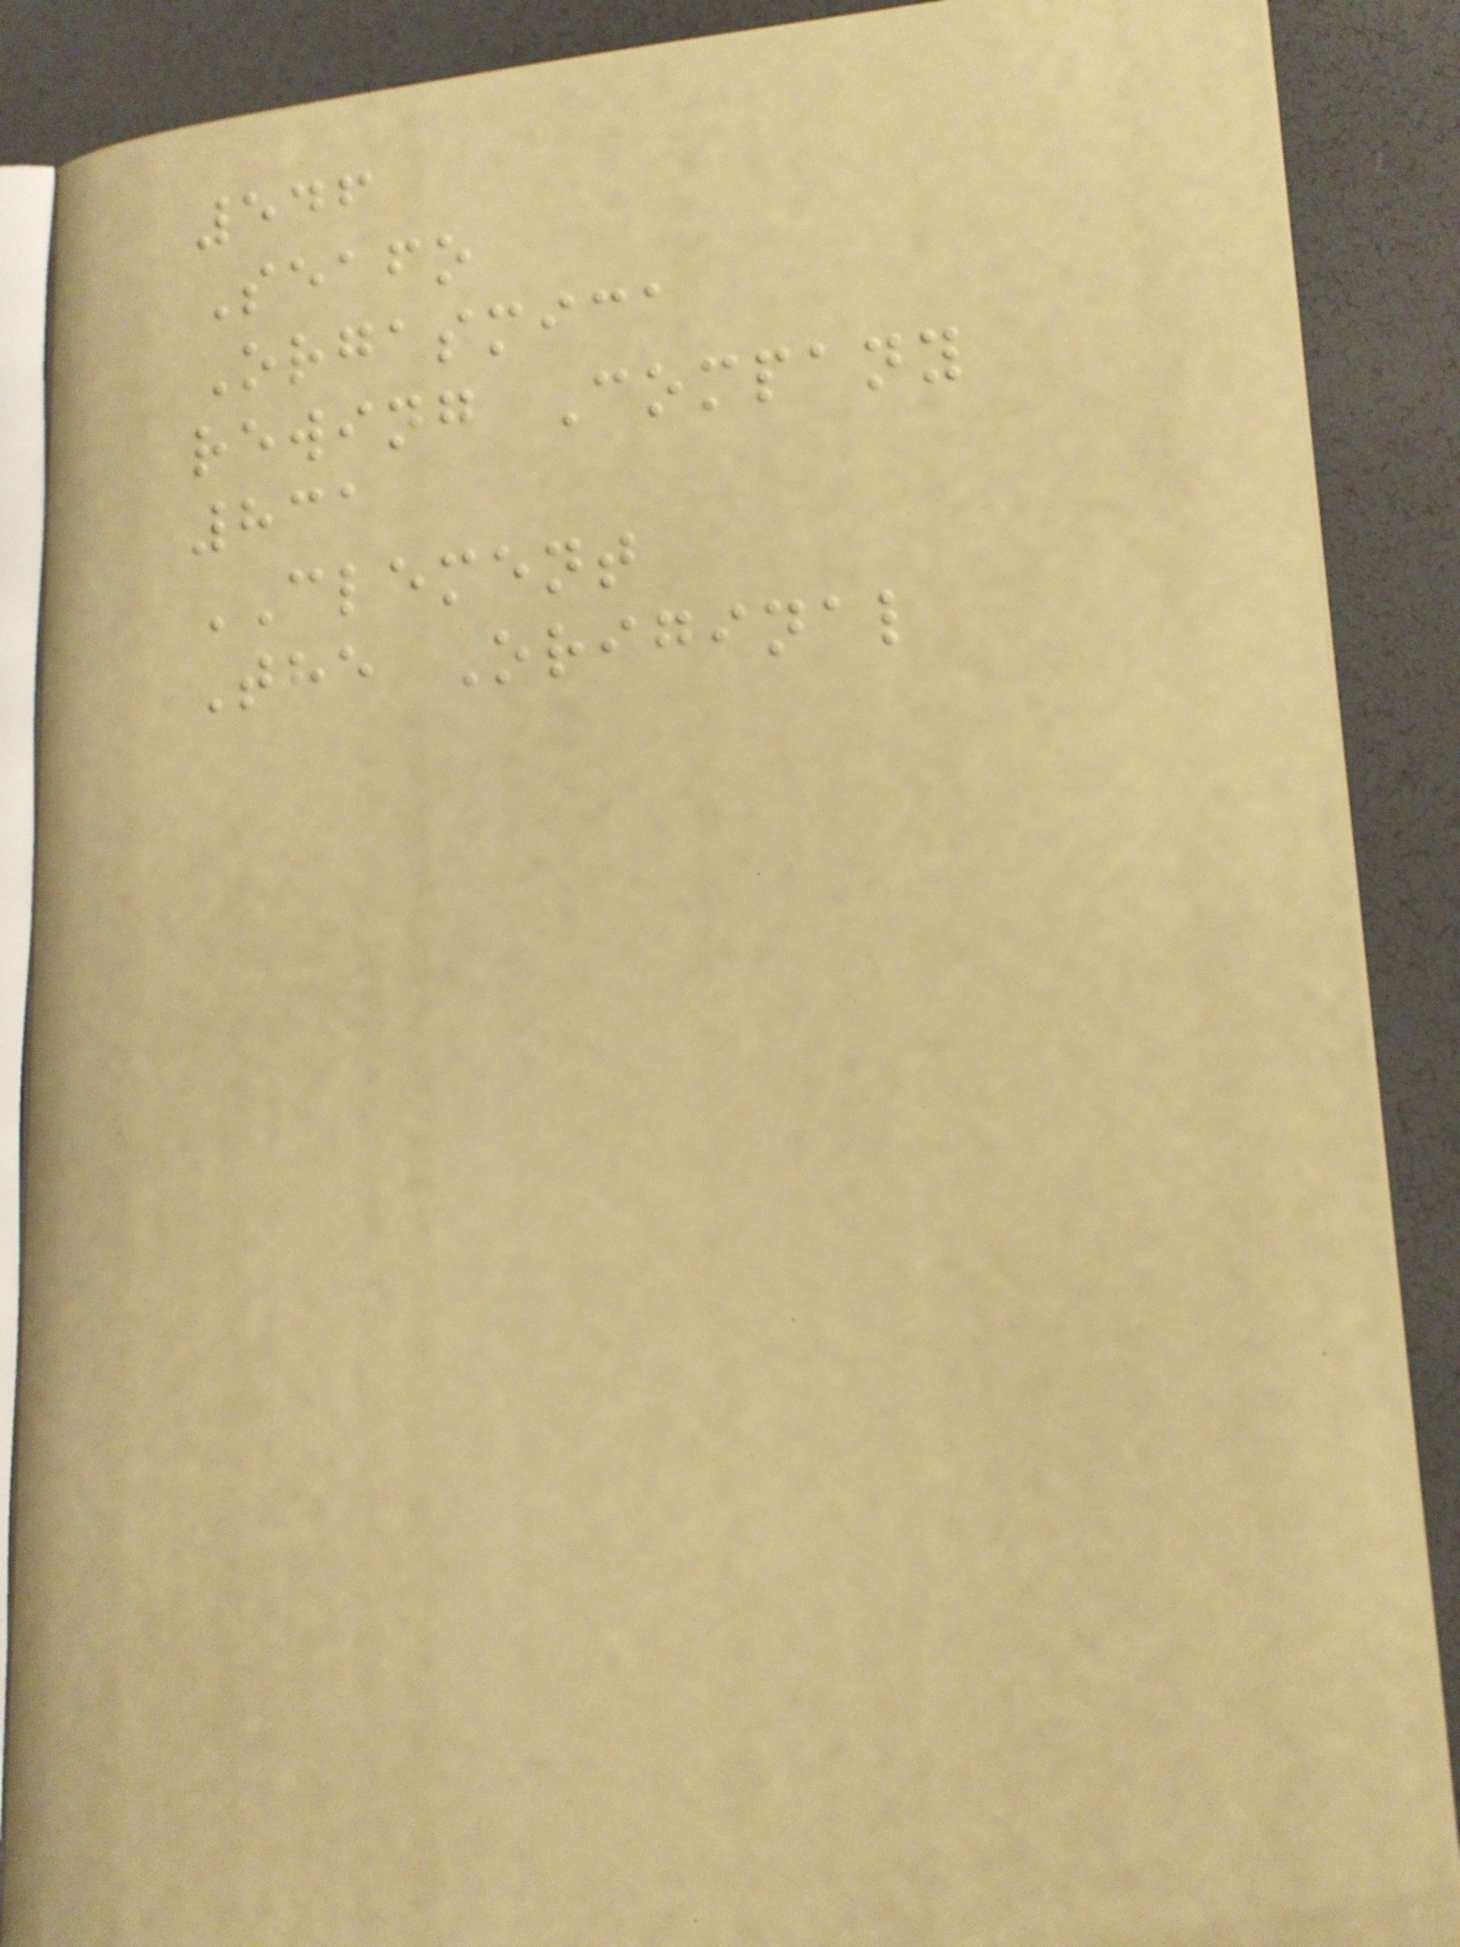546
Seafo
Orgasmica
rewing Company
831
CLEMENT
The Original
